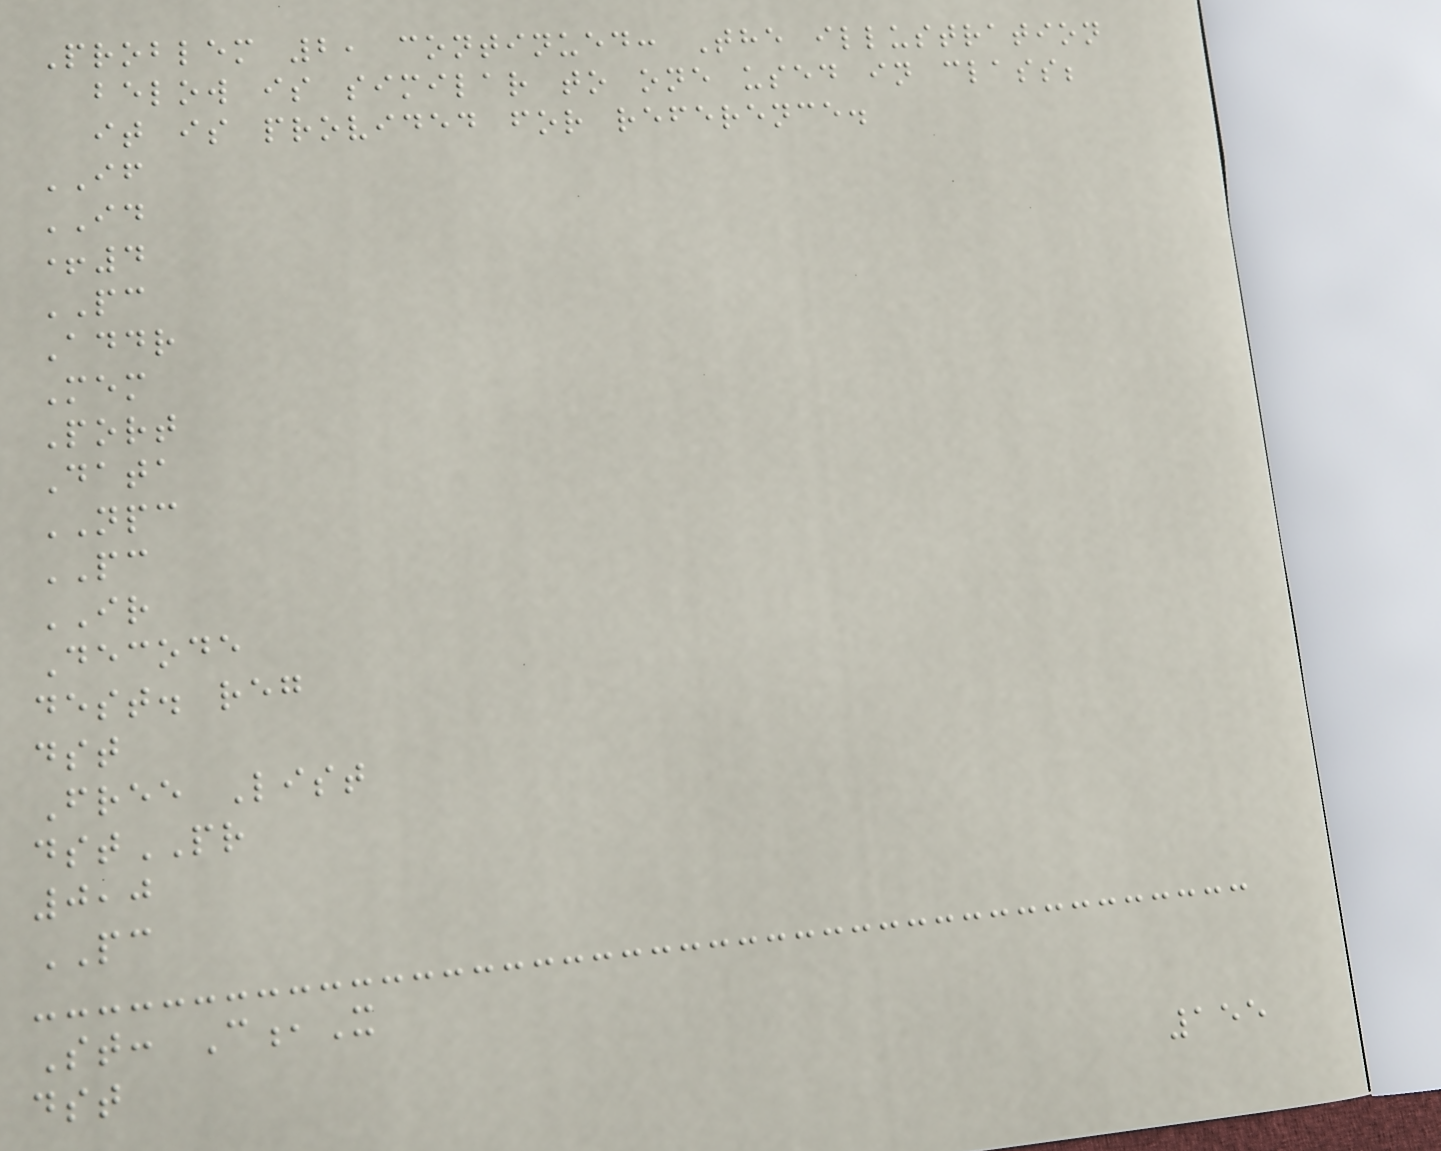Problem 2, continued: The illustration
below is similar to one used in class;
it is provided for reference.
IF
ID
+4
PC
Addr
Mem
Port
Data
NPC
PC
IR
Decode
dest. reg
dst
Free List
dstPR
0,0
PC
St: C,X
dst
155
